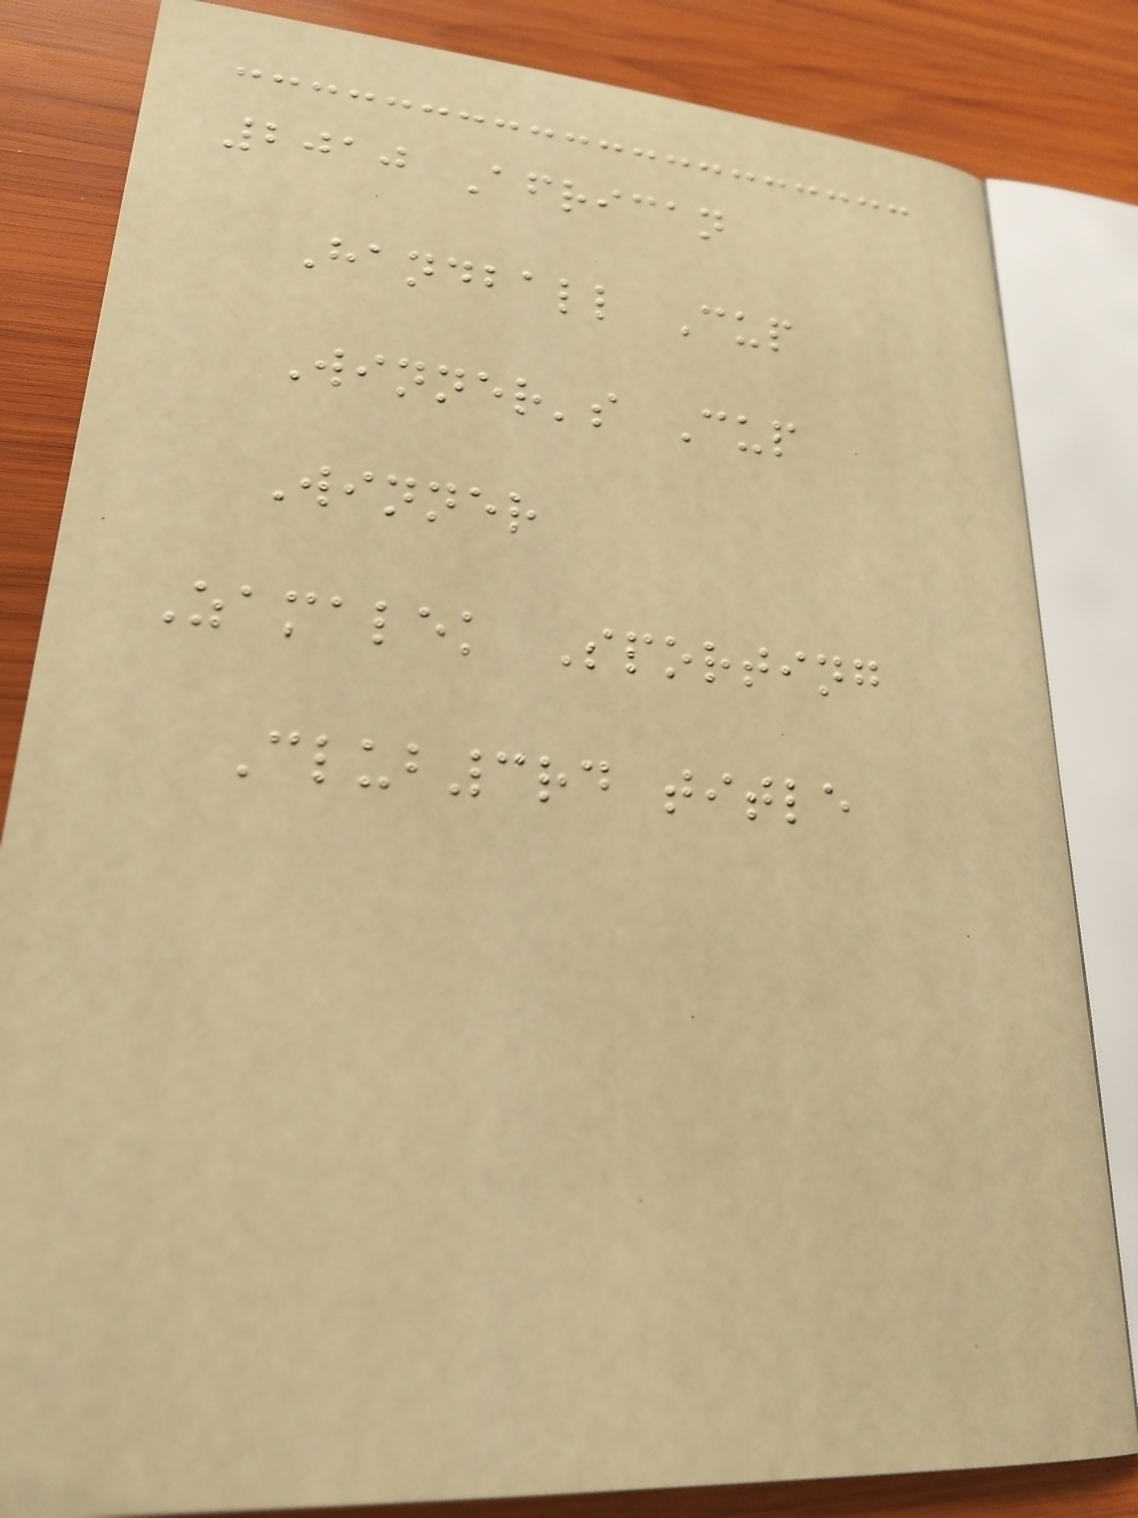2010 African
Handball Cup
Winner's Cup
Winner
Zamalek Sporting
Club3rd title
